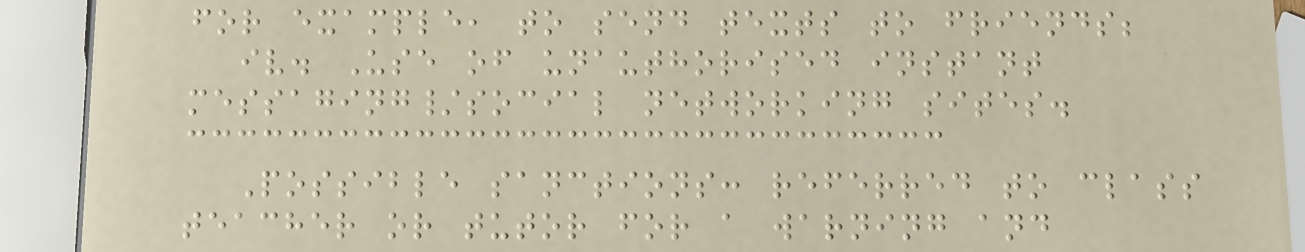for example, to send texts to friends;
iv. Use of unauthorised instant
messaging/social networking sites.
Possible sanctions: referred to class
teacher or tutor for a warning and
